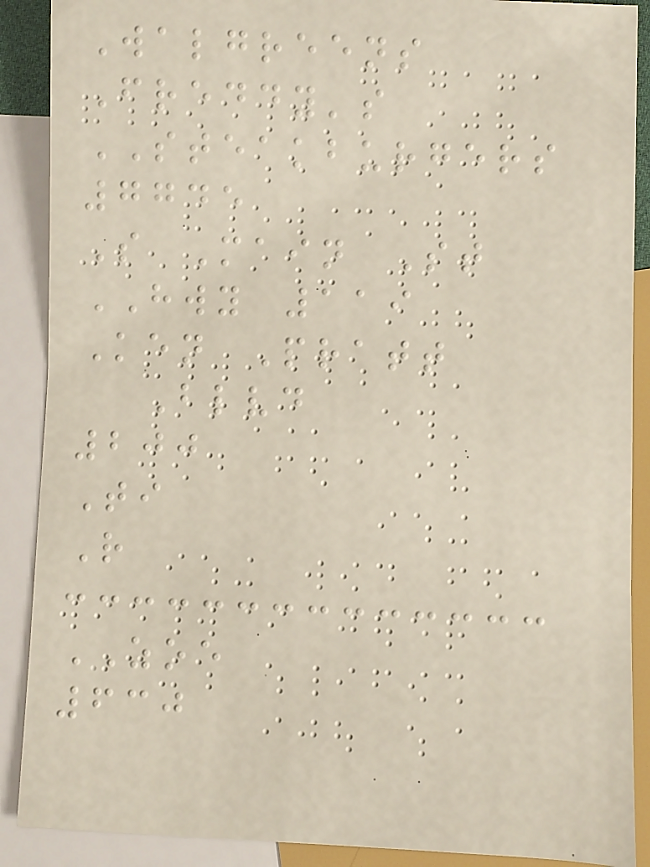Walgreens
Freddy's
STEAKBURGERS
7745
S Main St
HWY 119
Ken Pratt
Blvd
200
Ti
R
ZOE
630
